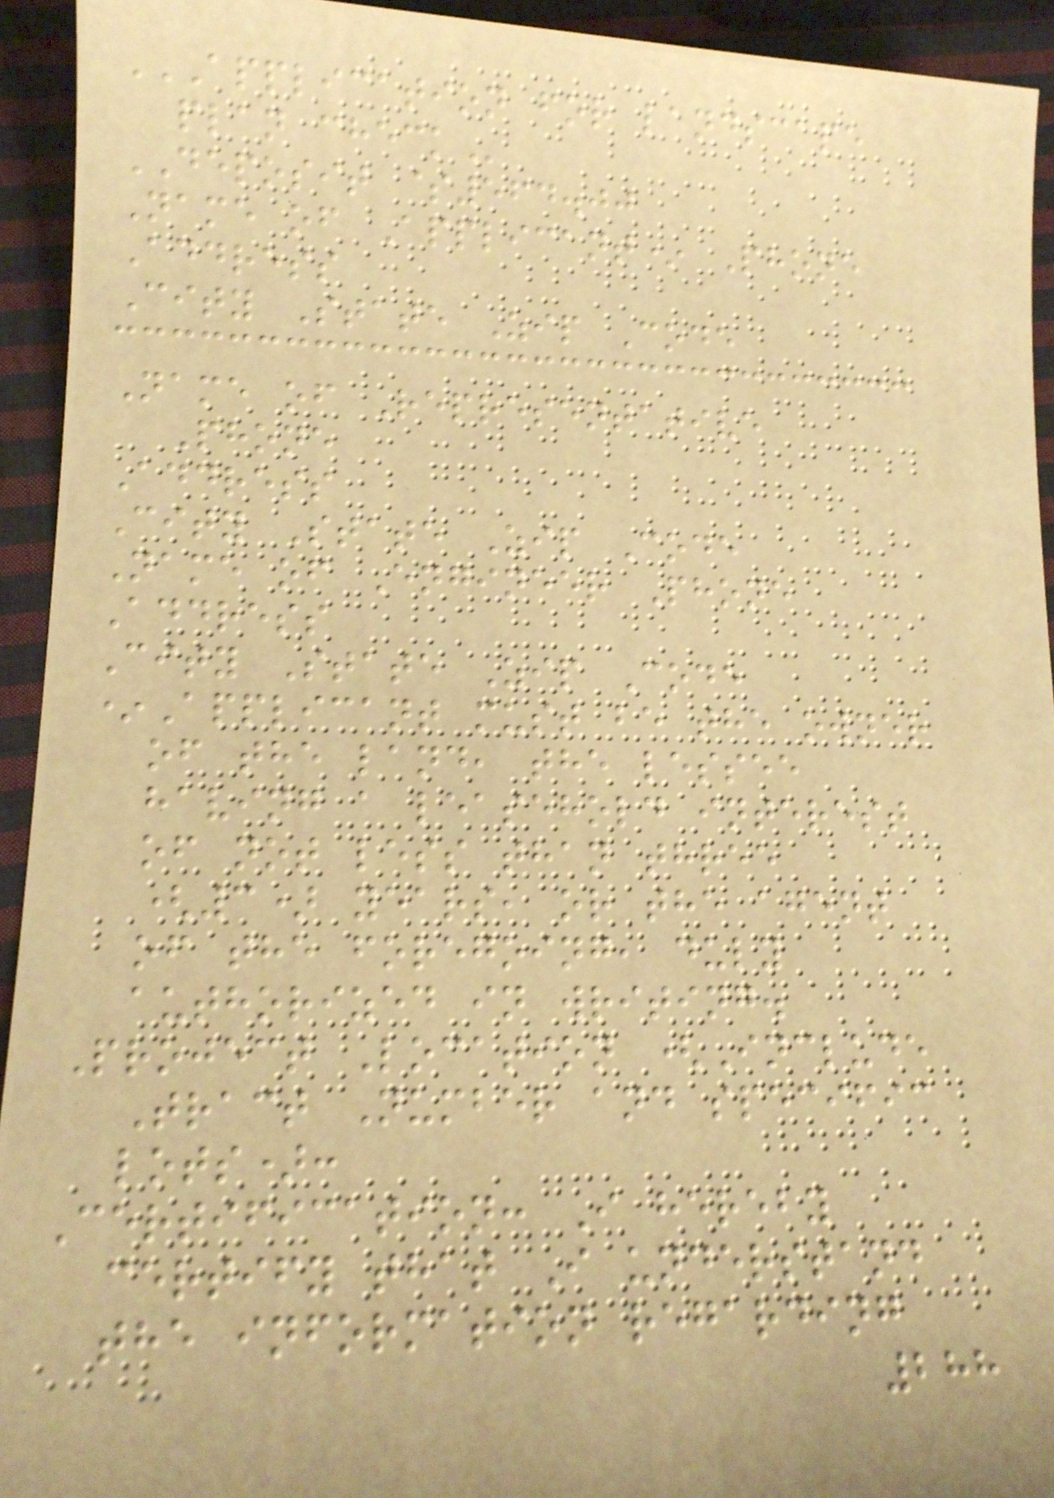APPLICATION FOR LANDSCAPE
PLAN CHECK
DEPOSIT $564.00
Name of Applicant* Phone
Address
City State Zip Code
Name of Representative
Phone
Address
City State Zip Code
Name of Engineer Phone
Address
City State Zip Code
*Applicant must be the owner
of the land, the lessee
having a leasehold interest
of not less than three
(3) years, or the agent
of the foregoing, duly
authorized in writing.
Project Location (Include
Tract Number and specific
lots):
Certification: I hereby
certify that I understand
the information regarding
288
